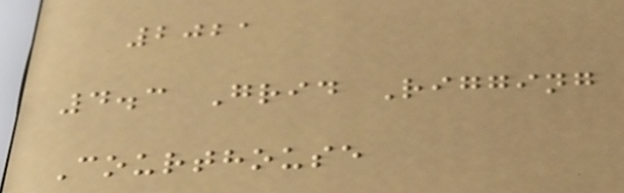2021
4.3 Grid Rigging
Courthouse
